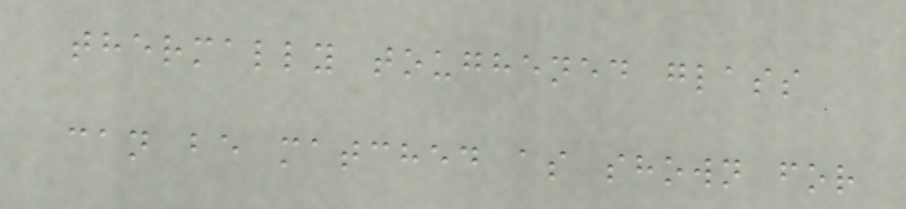thermally toughened glass
can be matched as shown for
